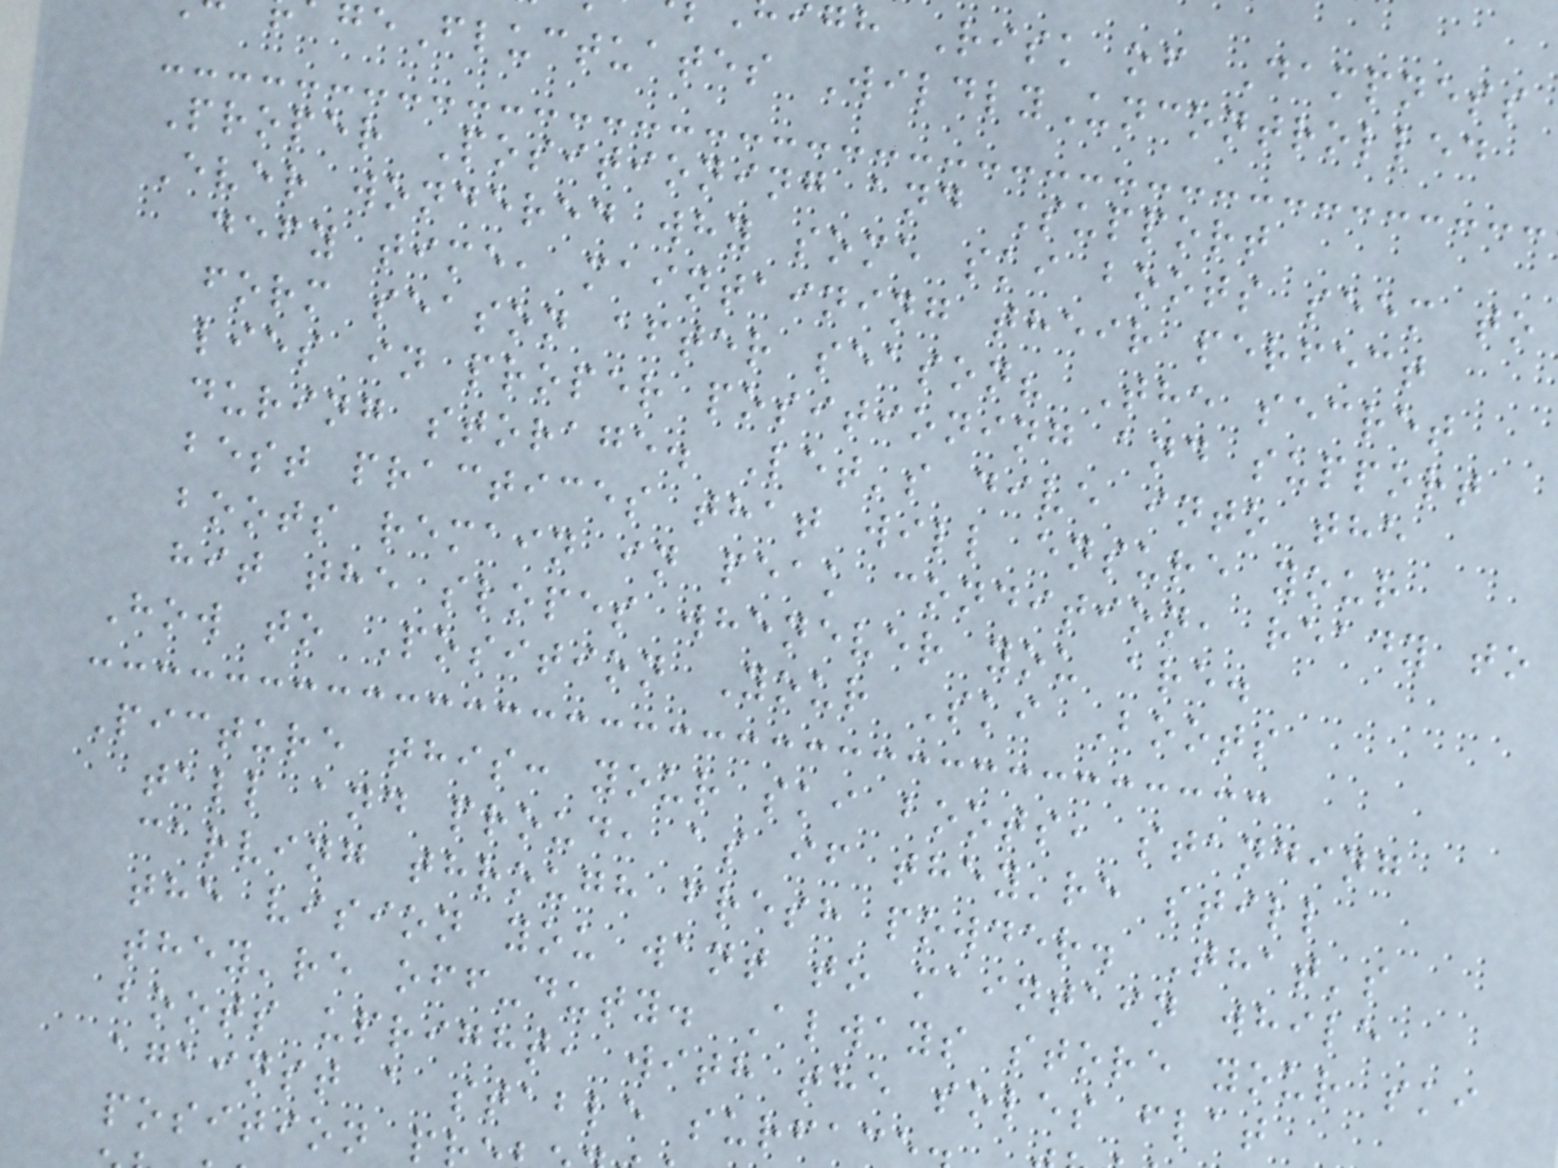gh Risk of Dampness
geFluctuates WildlyUncontrolled
Proper Positioning and Support
Ever wondered why some ski boots seem to
defy time, maintaining their perfect
form season after season? The secret
lies in proper positioning and support
during storage. Let's dive into the
best practices that will ensure your
boots remain in peak condition, ready to
hit the slopes whenever you are.
How to Position Your Ski Boots
Picture this: your ski boots, standing
tall and proud, as if they're still
carving through fresh powder. That's
the vision you want to maintain while
they're off-duty. Always store your ski
boots upright, with the soles flat
against a stable surface
position p
